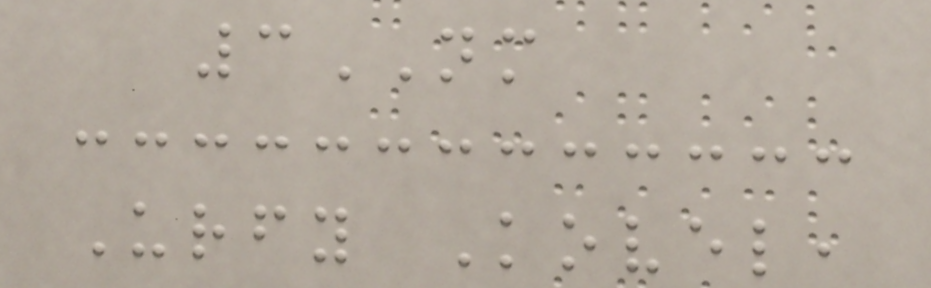3NM
Urfy Kovel,
